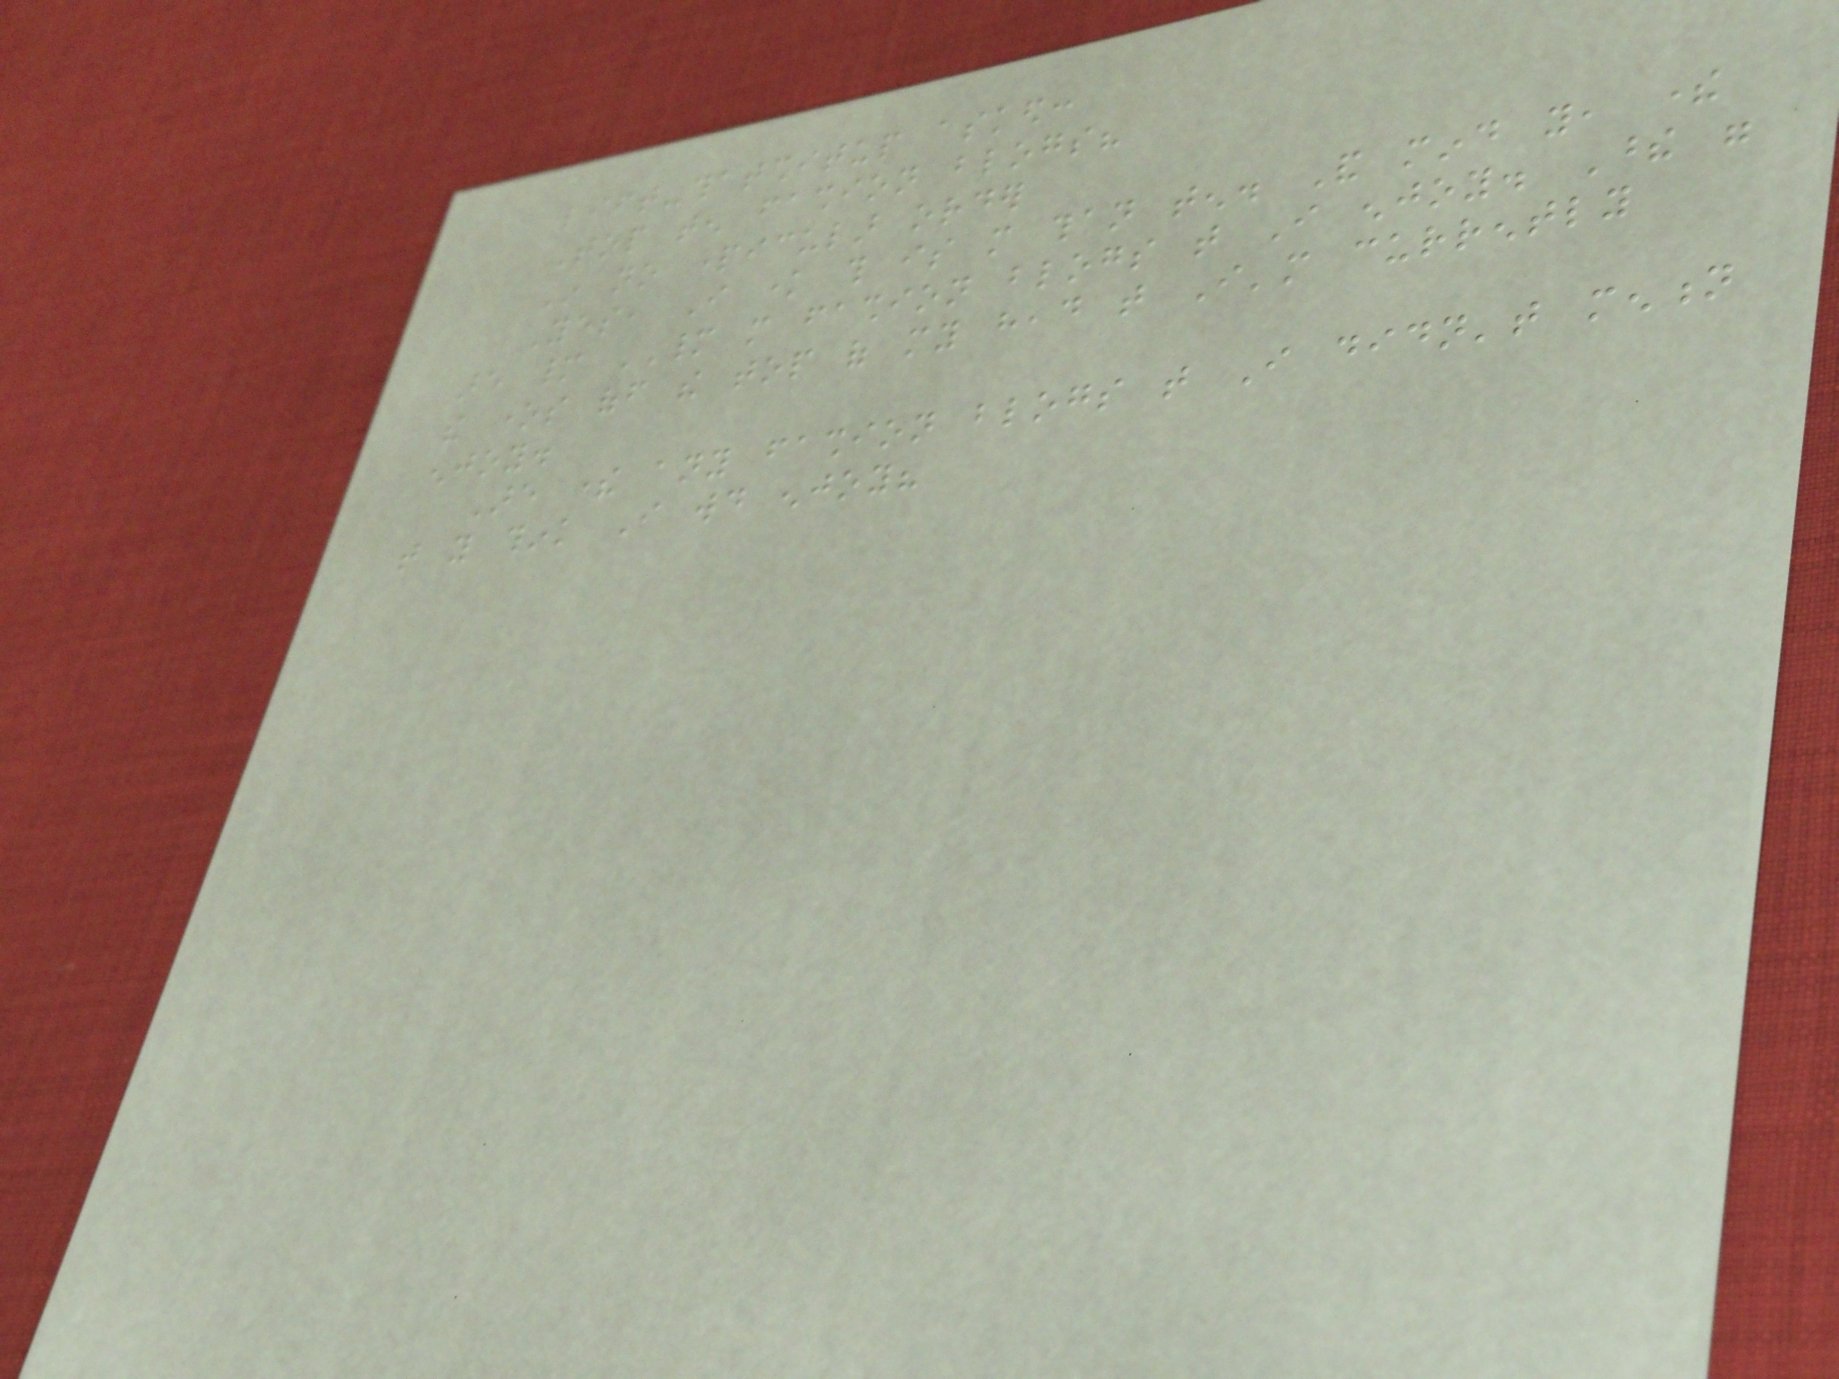lift-thatshitup asked:
Top ten fashion blogs?
In no particular order
Yes, I know this is more than ten. And mind you, there
are many MANY more fashion blogs that I enjoy. These were
the ones off the top of my head that I'm currently
enjoy.
Are there any fashion blogs that I didn't mention
that you think I would enjoy?
